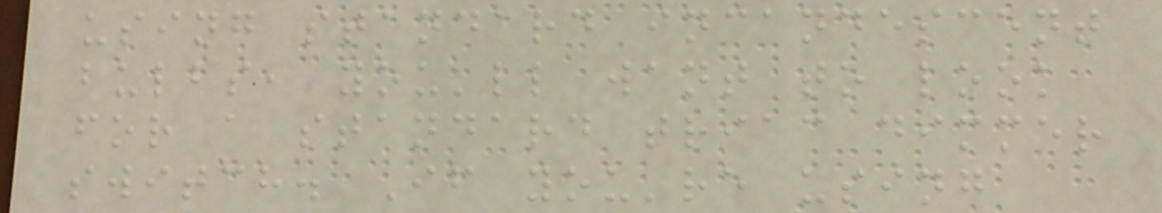using standard incandescent
bulbs, you'll want to look
for a standard triac dimmer
switch. If you're using
